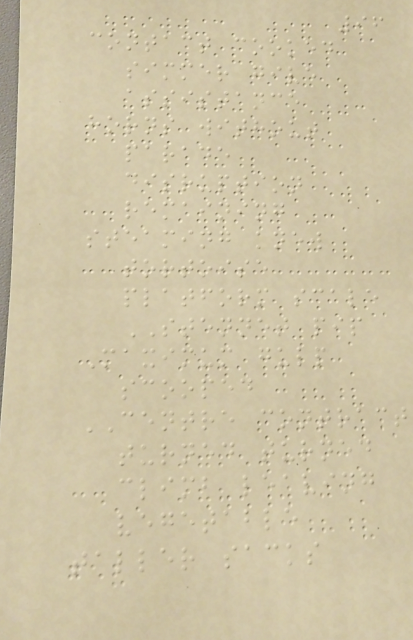96
contact cooked
simmer give
assistance
horns without
parade
disruption
remaining
steaming knew
tortoise
platform scale
STENNET pip
Maximum gulp
scooped
CENTRE contract
turned turned
climb leaving
vegetable
taller sacks
